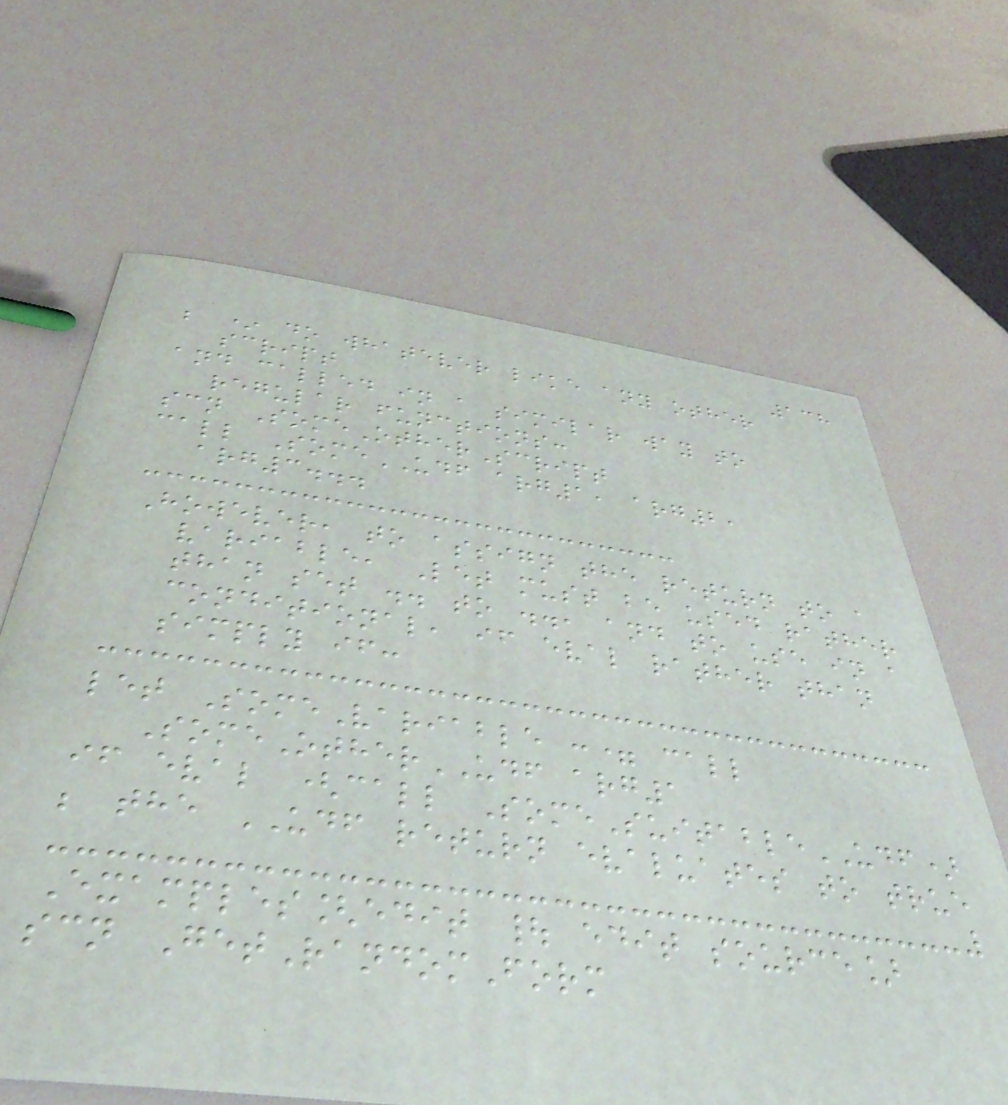138
; * do whatever like any other
script
and called in a similar way to
regular functions:
scn SomeOtherScript
call SomeUDF arg1, arg2,
arg3...
However, to assign the return to a
variable, Let must be used rather
than set .. to .., and to use in a
conditional, if eval rather than
simply if:
let SomeVariable := call
SomeOtherUDF arg1
if eval (call SomeSuitableUDF)
; the UDF return evaluates to true
Examples[edit | edit source]
scn GetRandomForm
